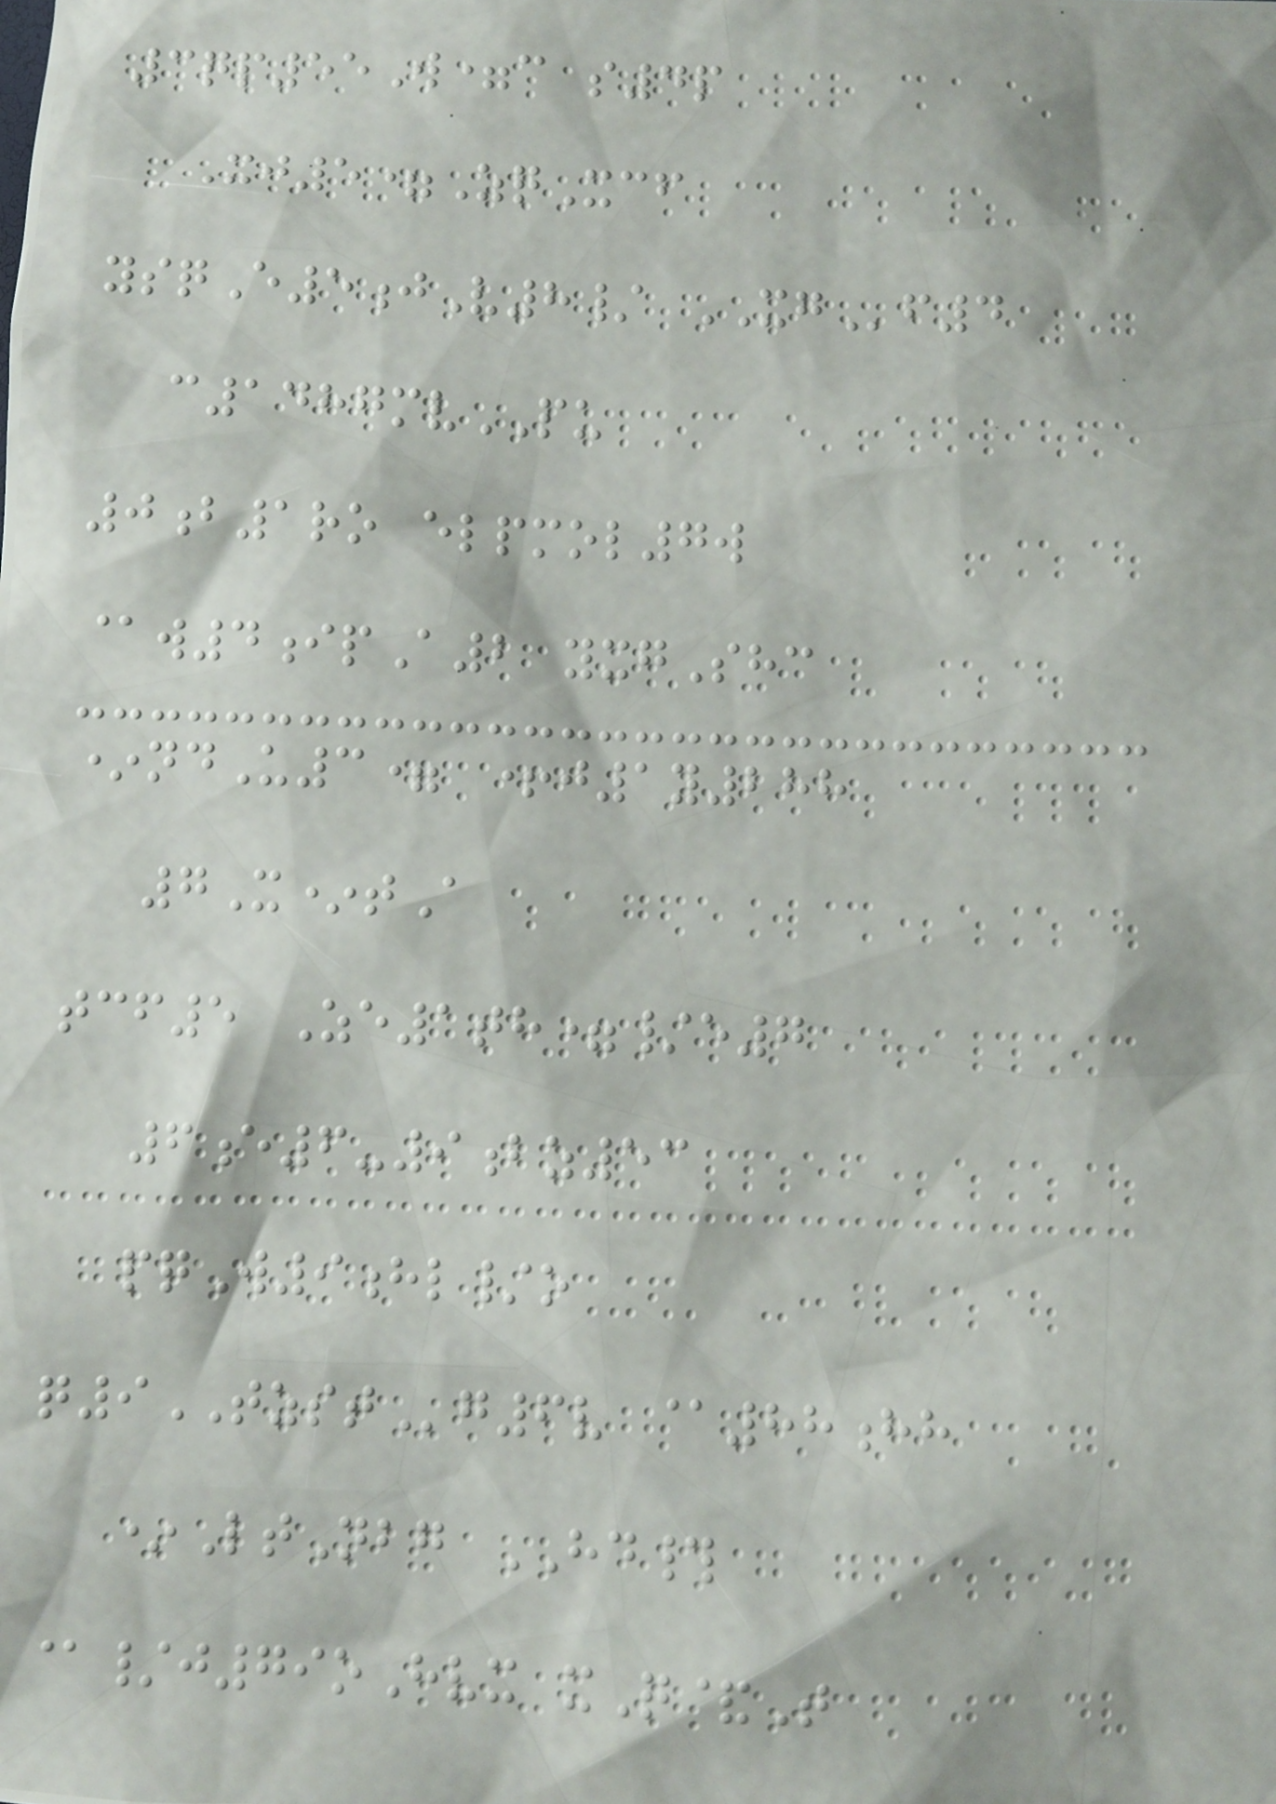3qp55W=c s4p
Xj5=ZqXcf
ysqE5jV8/ XGf4
c1487mvPU
0b1ro elpmol7w
@w4ipA2 yxgShc
*ndU3= +j1y288
7X*tA
tcf5 Ze1th=/e7
6e6-9bz53
pqW9hl/o
q9TZSTg6v @88hh
*LtNbg HD#
@/j79oHvx xQ&T
